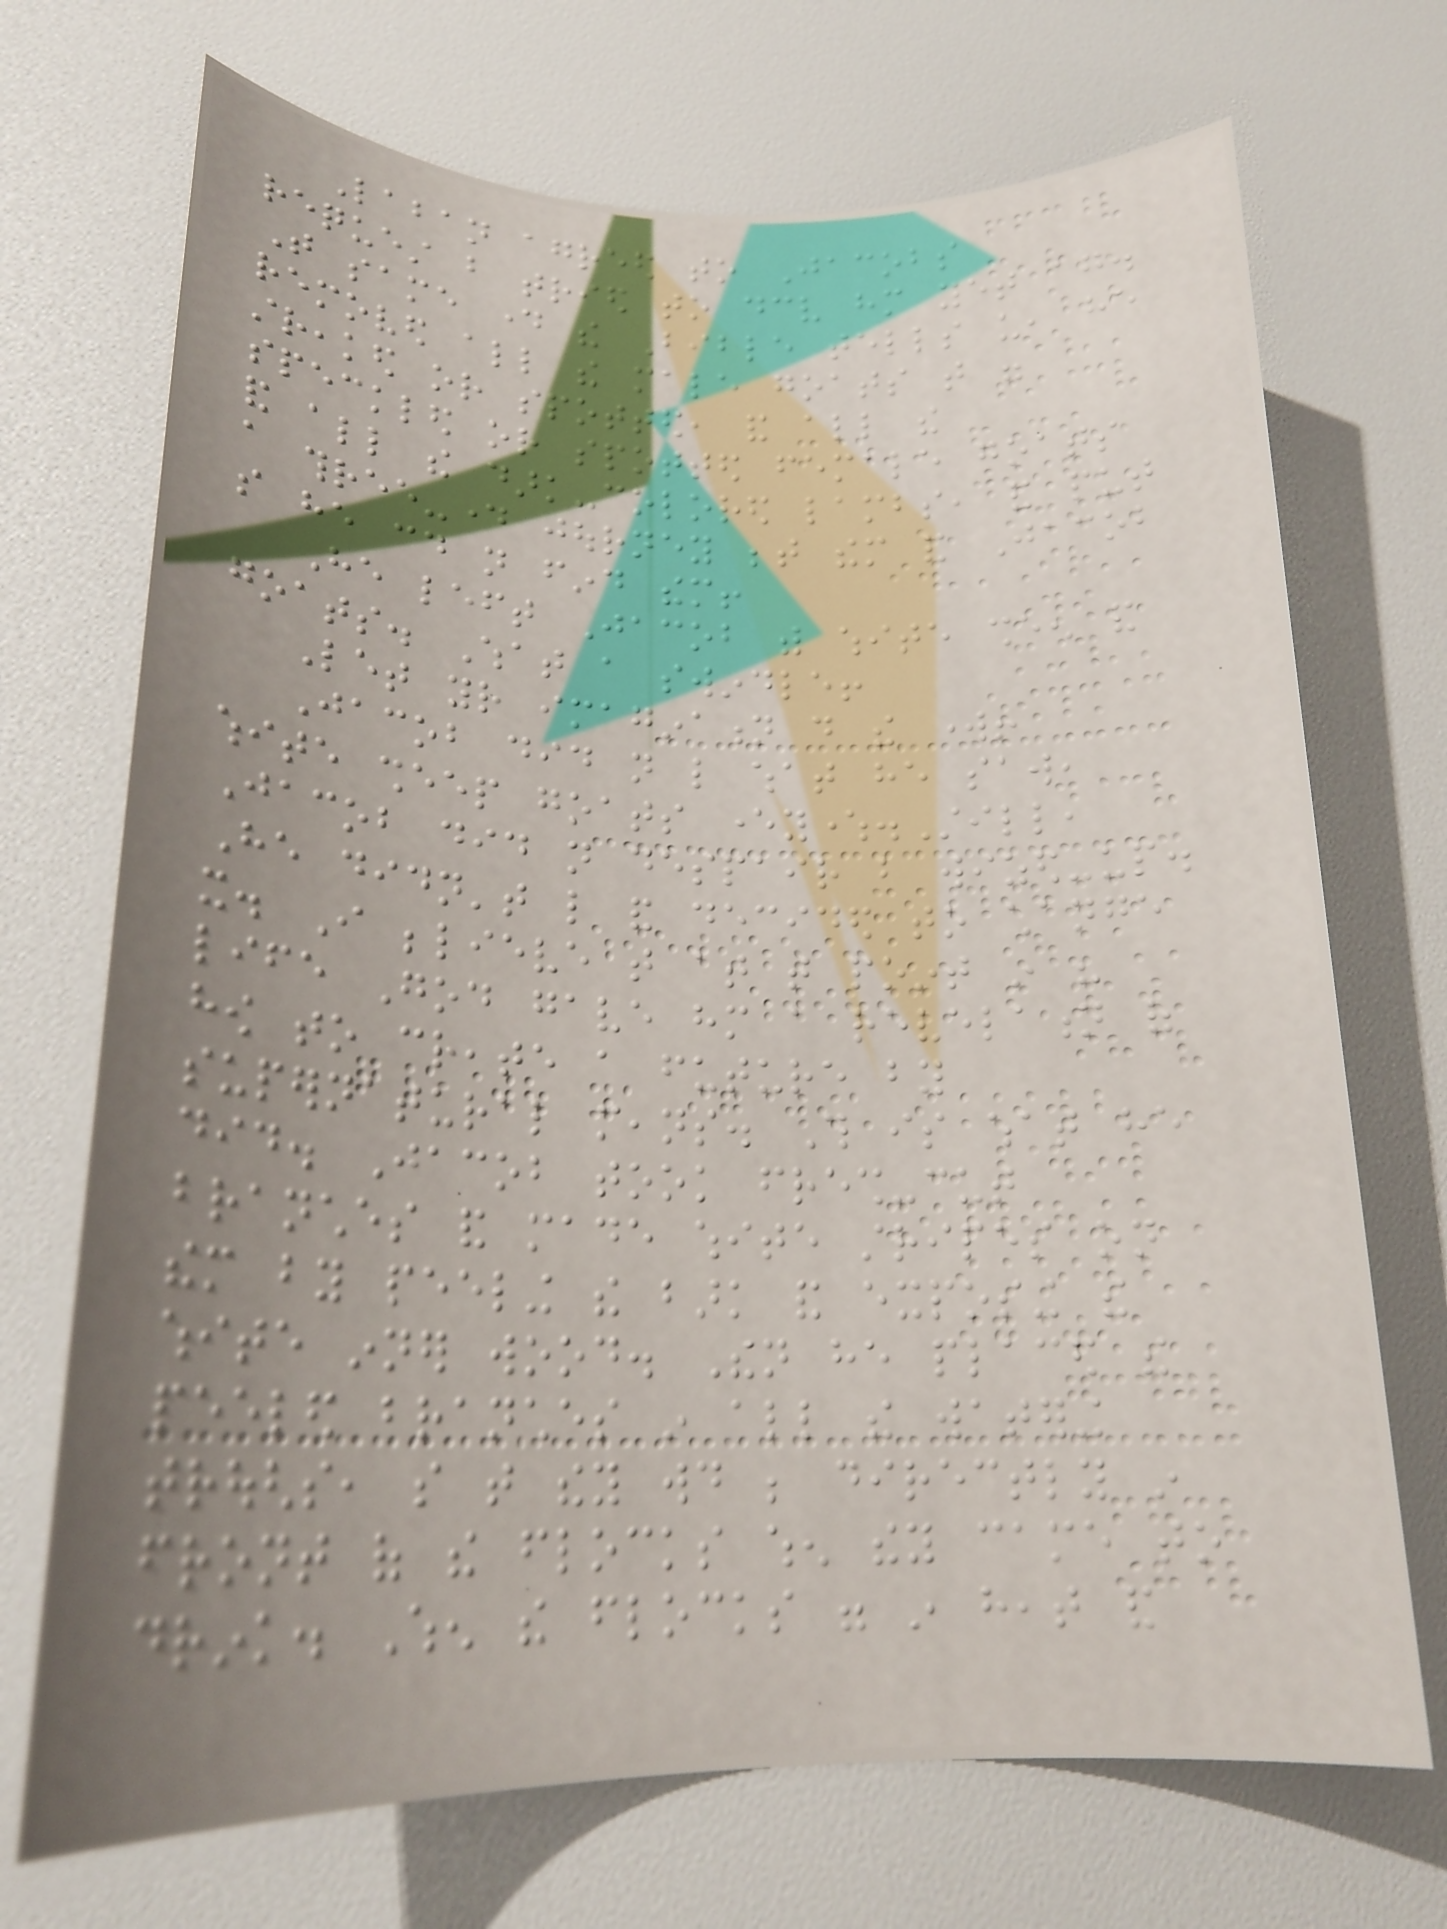Laban agreed to Jacobs
request but tried to deceive him yet again.
That same day the Bible tells us, he
removed all the male goats that were
streaked or spotted, and all the
speckled or spotted female goats
and all the dark-colored lambs, and put
a three-day journey between them and Jacob
so he could not find them!
He left Jacob with white sheen and
goats. What a swindle!
Let your imagination do the work!
Jacob did not like what he saw,
white sheep goats everywhere.Still,
Jacob did not despair but wized-up.
He didn't like and decided to change
it. I believe that at that point in his
life God gave him a revelation of
how to create a future by
supernatural means. This is what he
did. Jacob took fresh-cut
branches and made white stripes on
them by peeling the bark and exposing the
white inner wood. Then he placed the
peeled branches in all the watering
troughs, so that they would be directly in
front of the flocks when they came to
drink. When the flocks were in heat and
